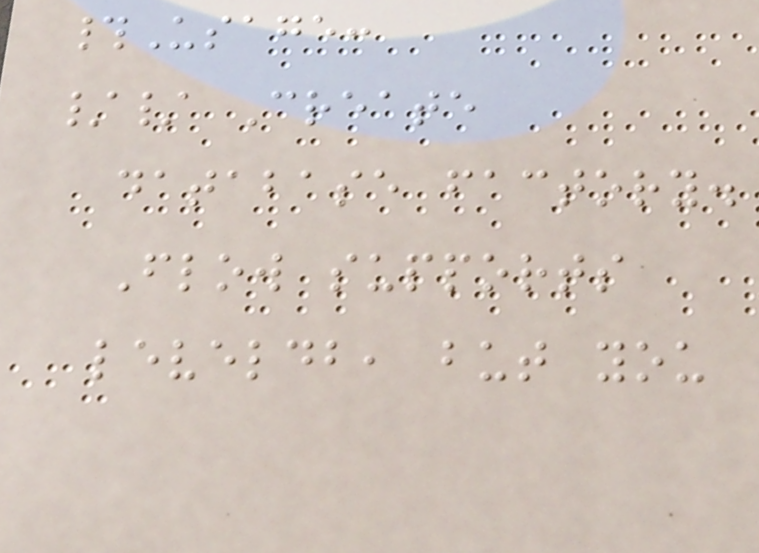#Usage:
// Create
database factory.
Flow supports
leveldb, but you
